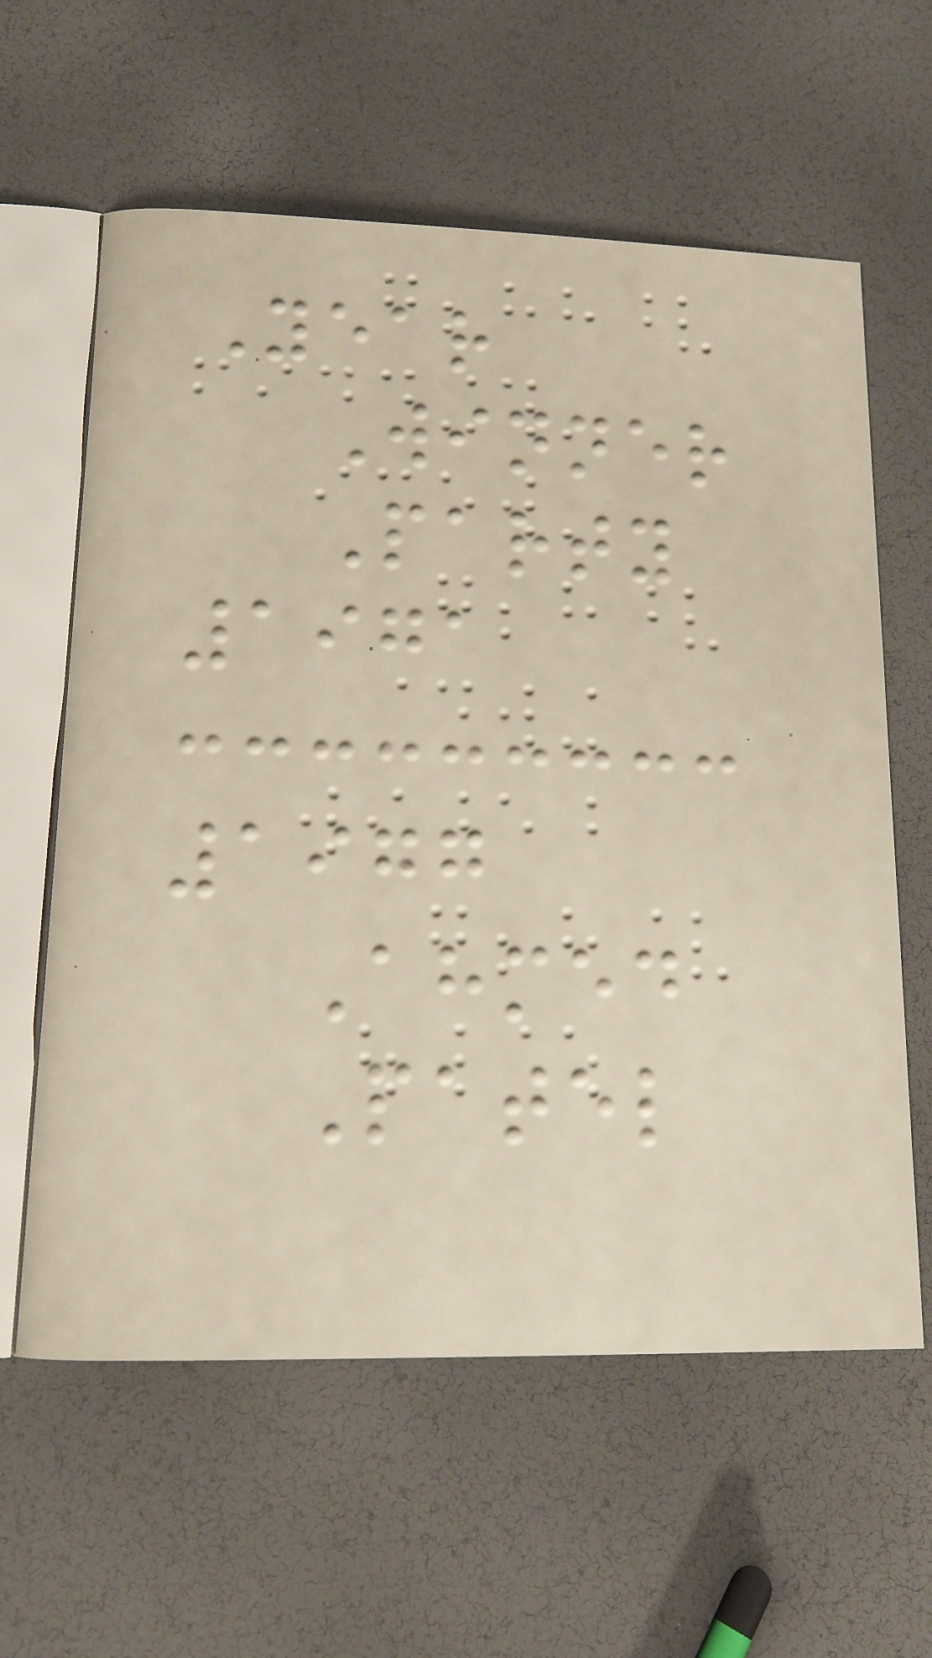Year
Winner
Party
1971
1977
Ahmed
Patel
